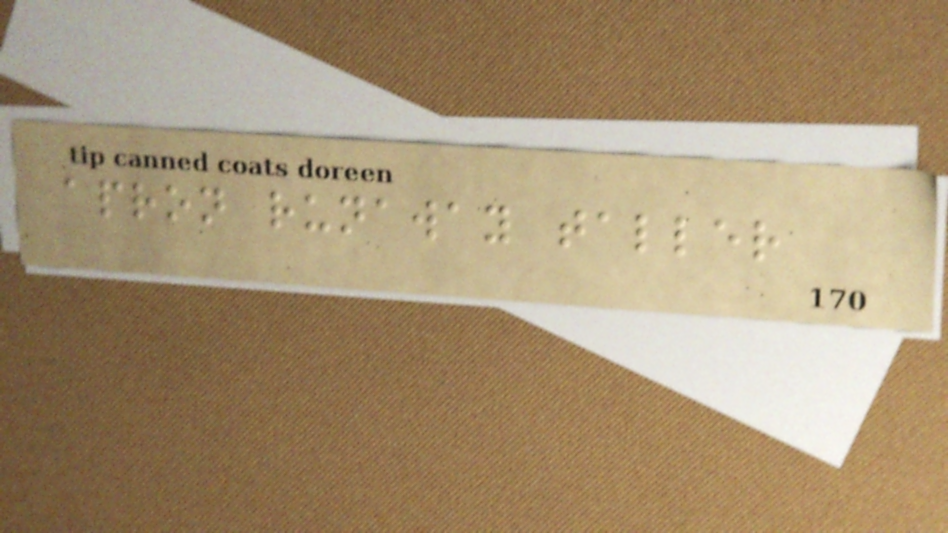apron runaway taller
